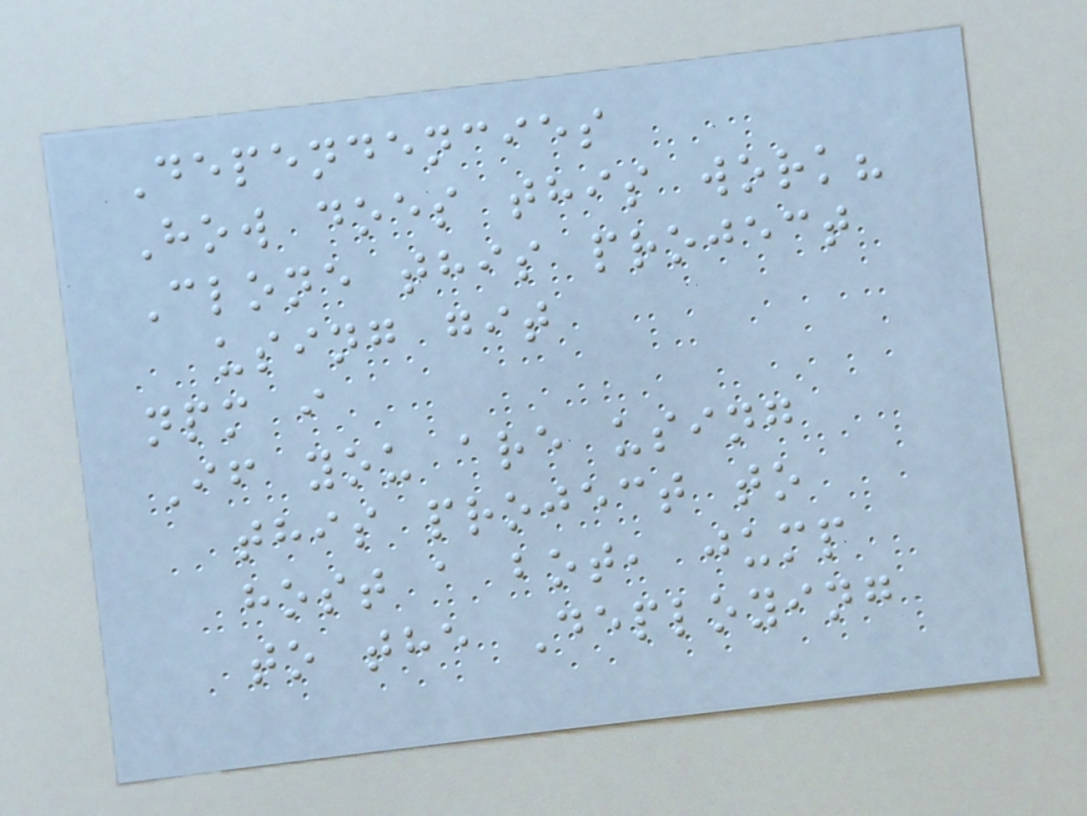Dependencies
How does this work?
Clone this project
using git
npm i
If you are using
this project to
host a bot, jump
to the Deploying
